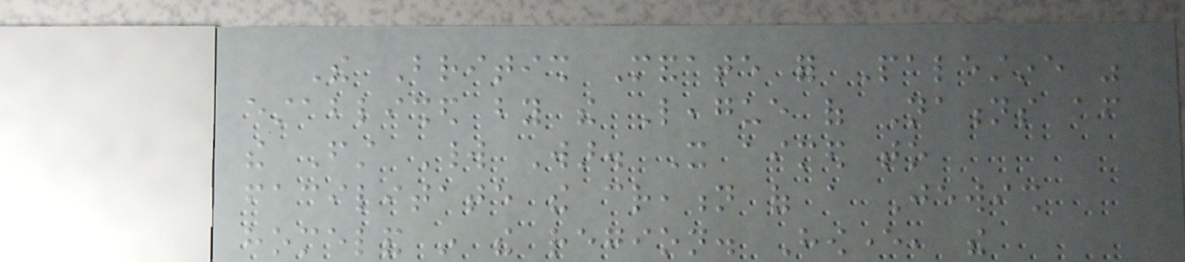The British Mandate for Palestine was
established by the League of Nations after
the First World War. It aimed to
facilitate the creation of a Jewish
homeland in the region. However, the
